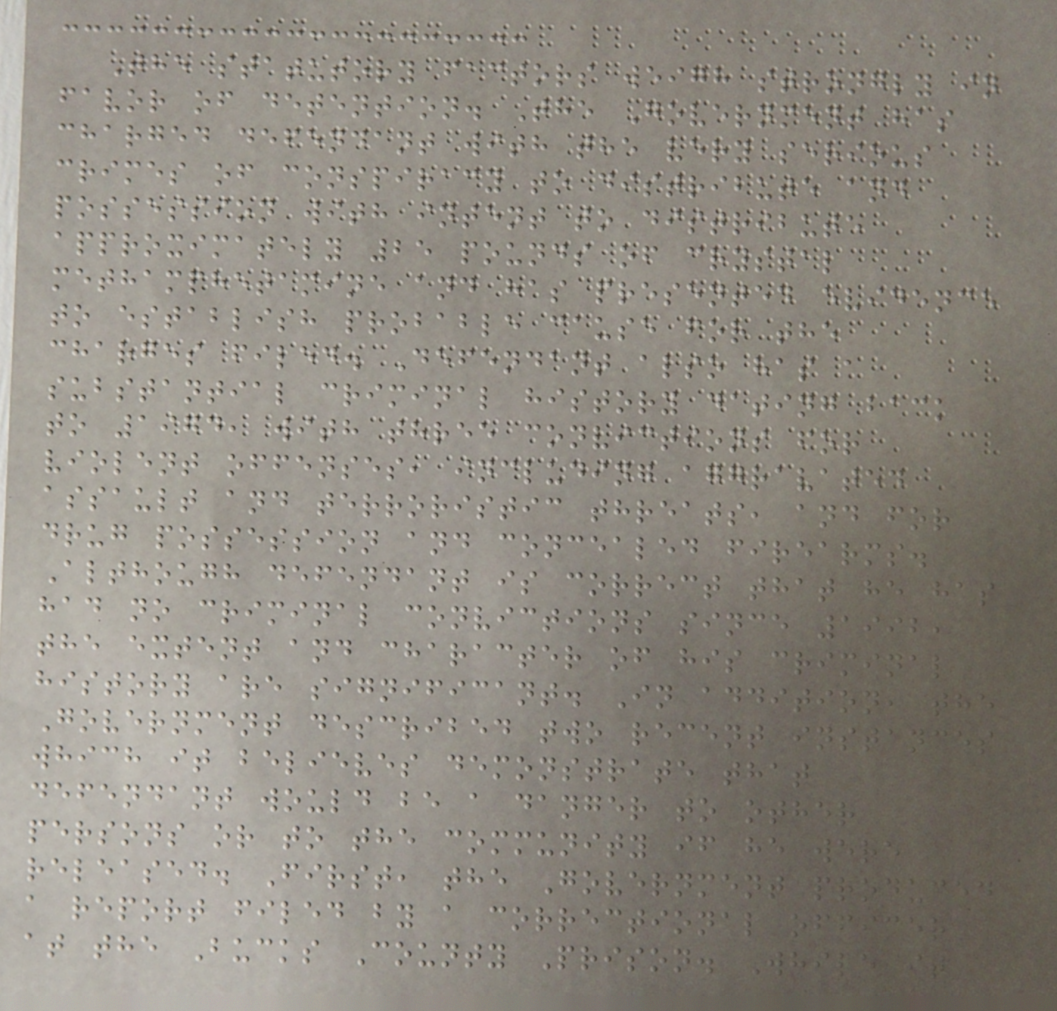The statutory factors weigh strongly in
favor of detention. The Government has
charged defendant with the very serious
crimes of conspiracy to distribute and
possession with intent to distribute
approximately 25 pounds of crystal
methamphetamine and has presented evidence
to establish probable cause for the
charges filed. Defendant also has a
substantial criminal history dating back
to 1974, with three convictions for
violent offenses, including aggravated
assault and terroristic threats, and for
drug possession and concealed firearms.
Although defendant is correct that he has
had no criminal convictions since 1992,
the extent and character of his criminal
history are significant. In addition, the
Government described two recent instances
which it believes demonstrate that
defendant would be a danger to other
persons or to the community if he were
released. First, the Government produced
a report filed by a correctional officer
at the Bucks County Prison. While it
